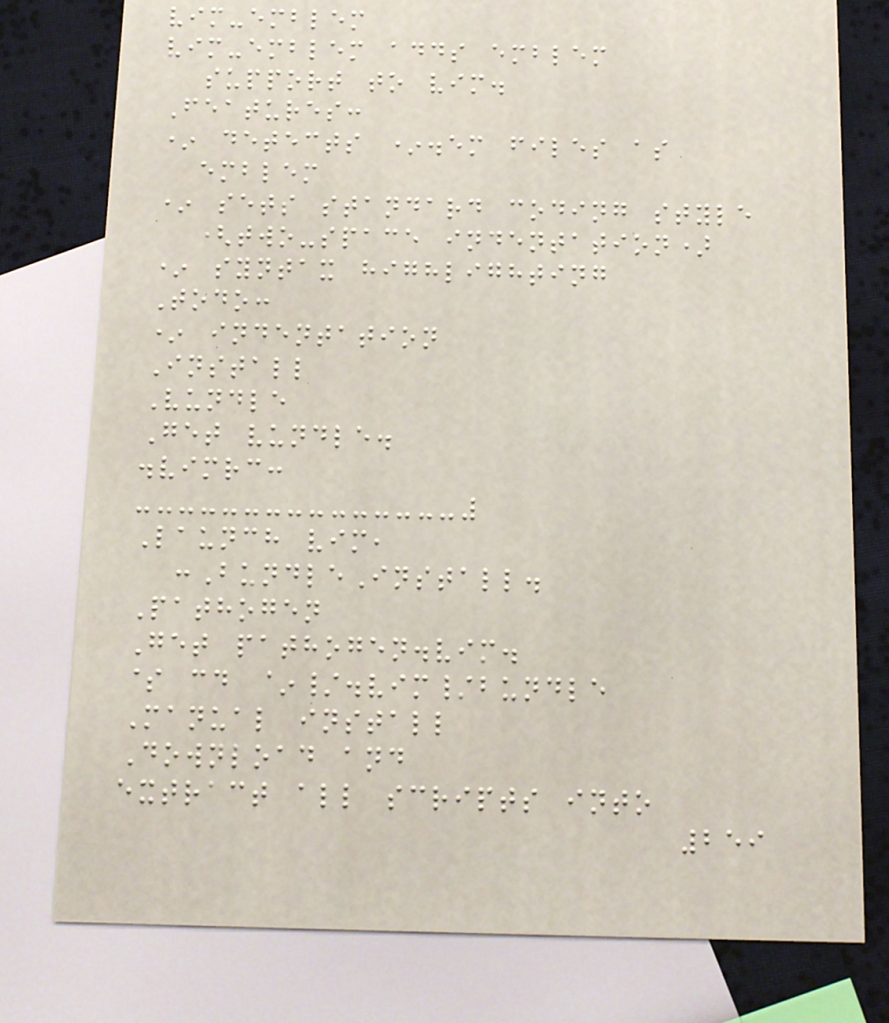vim-emblem
vim-emblem adds emblem
support to vim.
Features:
* detects *.em files as
emblem
* sets standard coding style
(two-space indentation)
* syntax highlighting
Todo:
* indentation
Install
Vundle
Get vundle.
.vimrc:
Launch vim,
:BundleInstall.
Pathogen
Get pathogen.vim.
$ cd ~/.vim/bundle
Manual install
Download and
extract all scripts into
259
